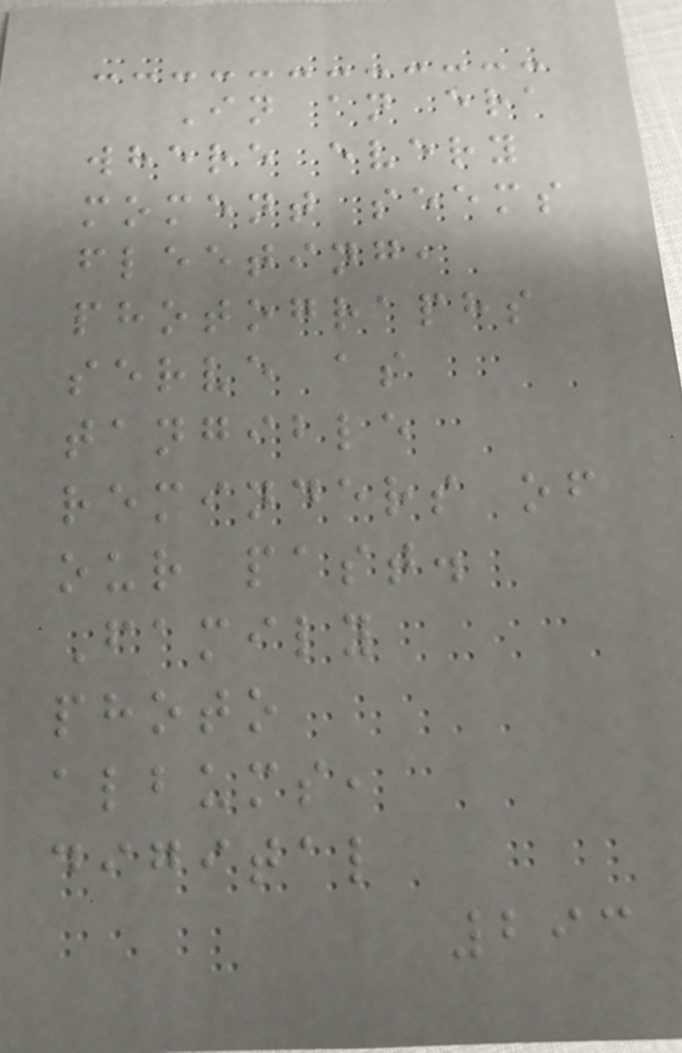In an era
where every
moment seems
fleeting,
photographs
serve as
tangible
reminders of
our past.
Family
photo
albums,
digital
293
